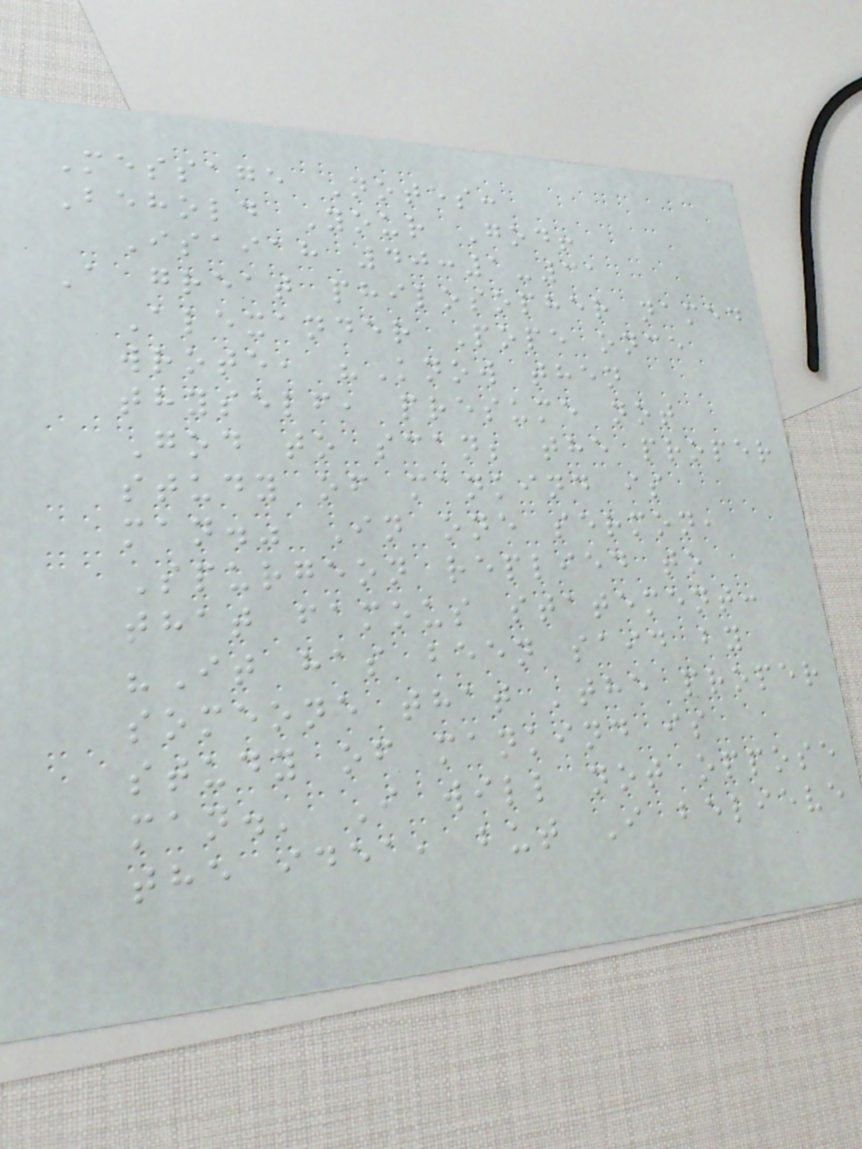Message Notes:
Behold Your God!
Isaiah 40:1-31
A great philosopher named
Alexander Pope once
wrote, "Know then
thyself, presume not
God to scan; the proper
study of mankind is
man." In one sermon,
Spurgeon replied to
that famous statement:
"It has been said by
someone that 'the proper
study of mankind is
man.' I will not oppose
the idea, but I believe
